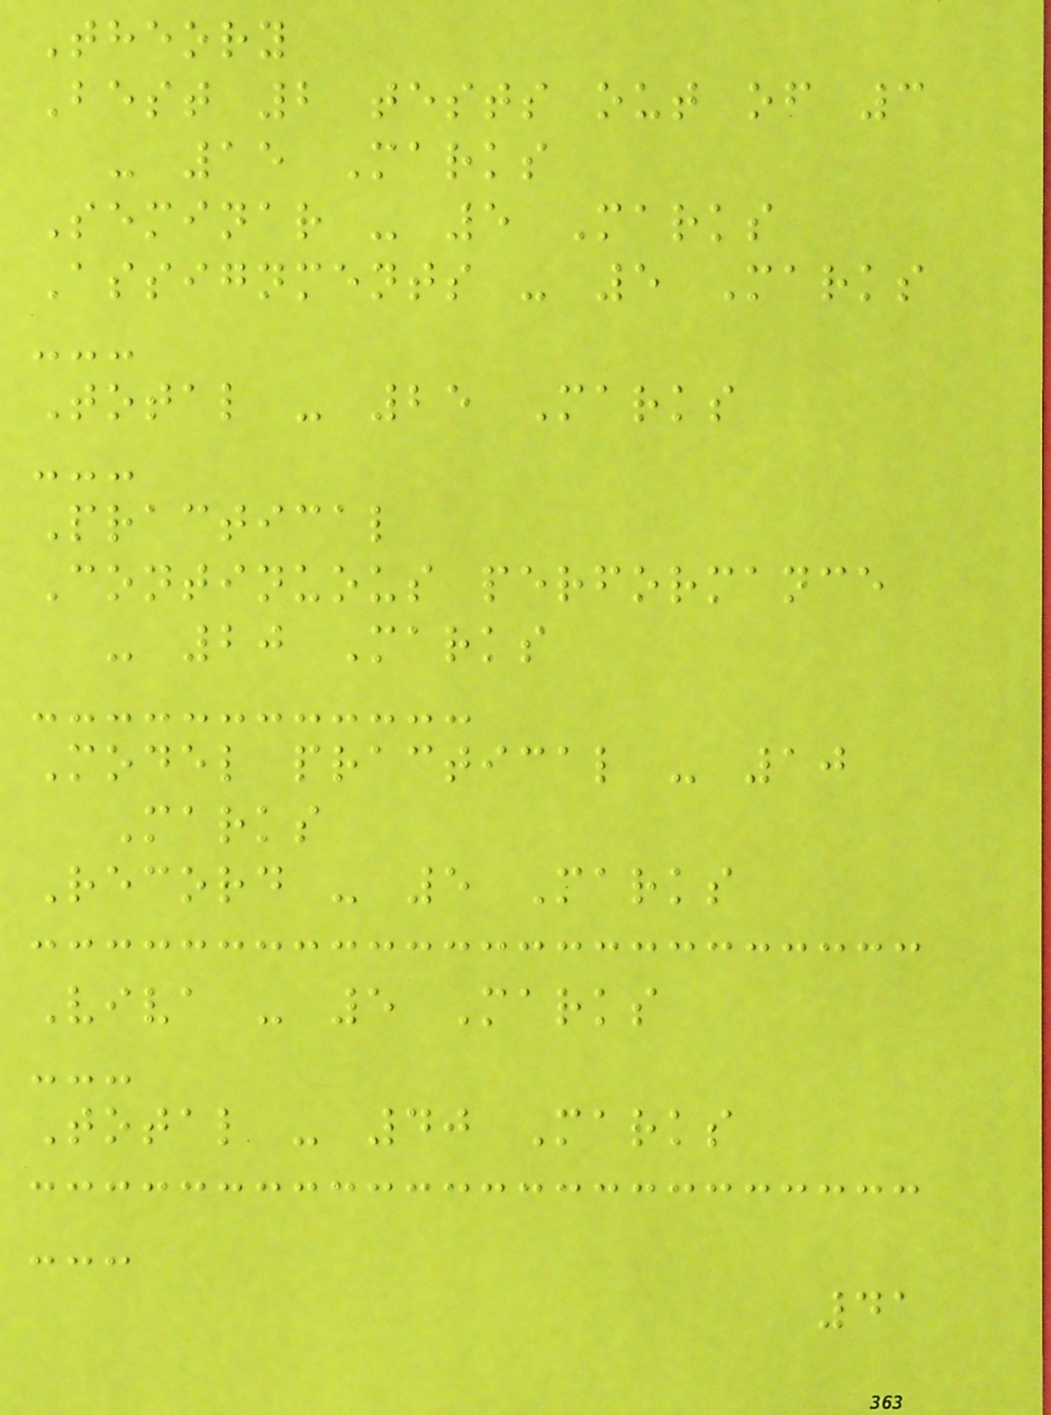Theory
Best 2 tests out of 3
- 15 Marks
Seminar - 5 Marks
Assignments - 5 Marks
---
Total - 25 Marks
---
Practical
Continuous performance
- 20 Marks
Model practical - 10
Marks
Record - 5 Marks
Viva - 5 Marks
---
Total - 40 Marks
---
41
